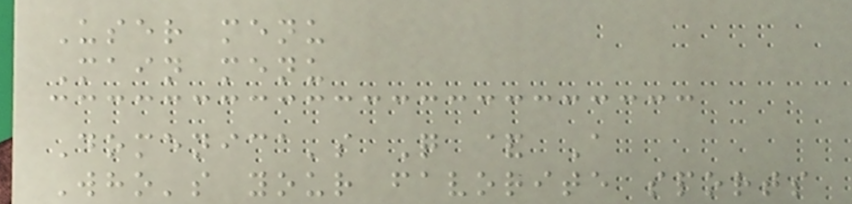User menu
Main menu
Domenica's Q & A
Who's your favorite sports
